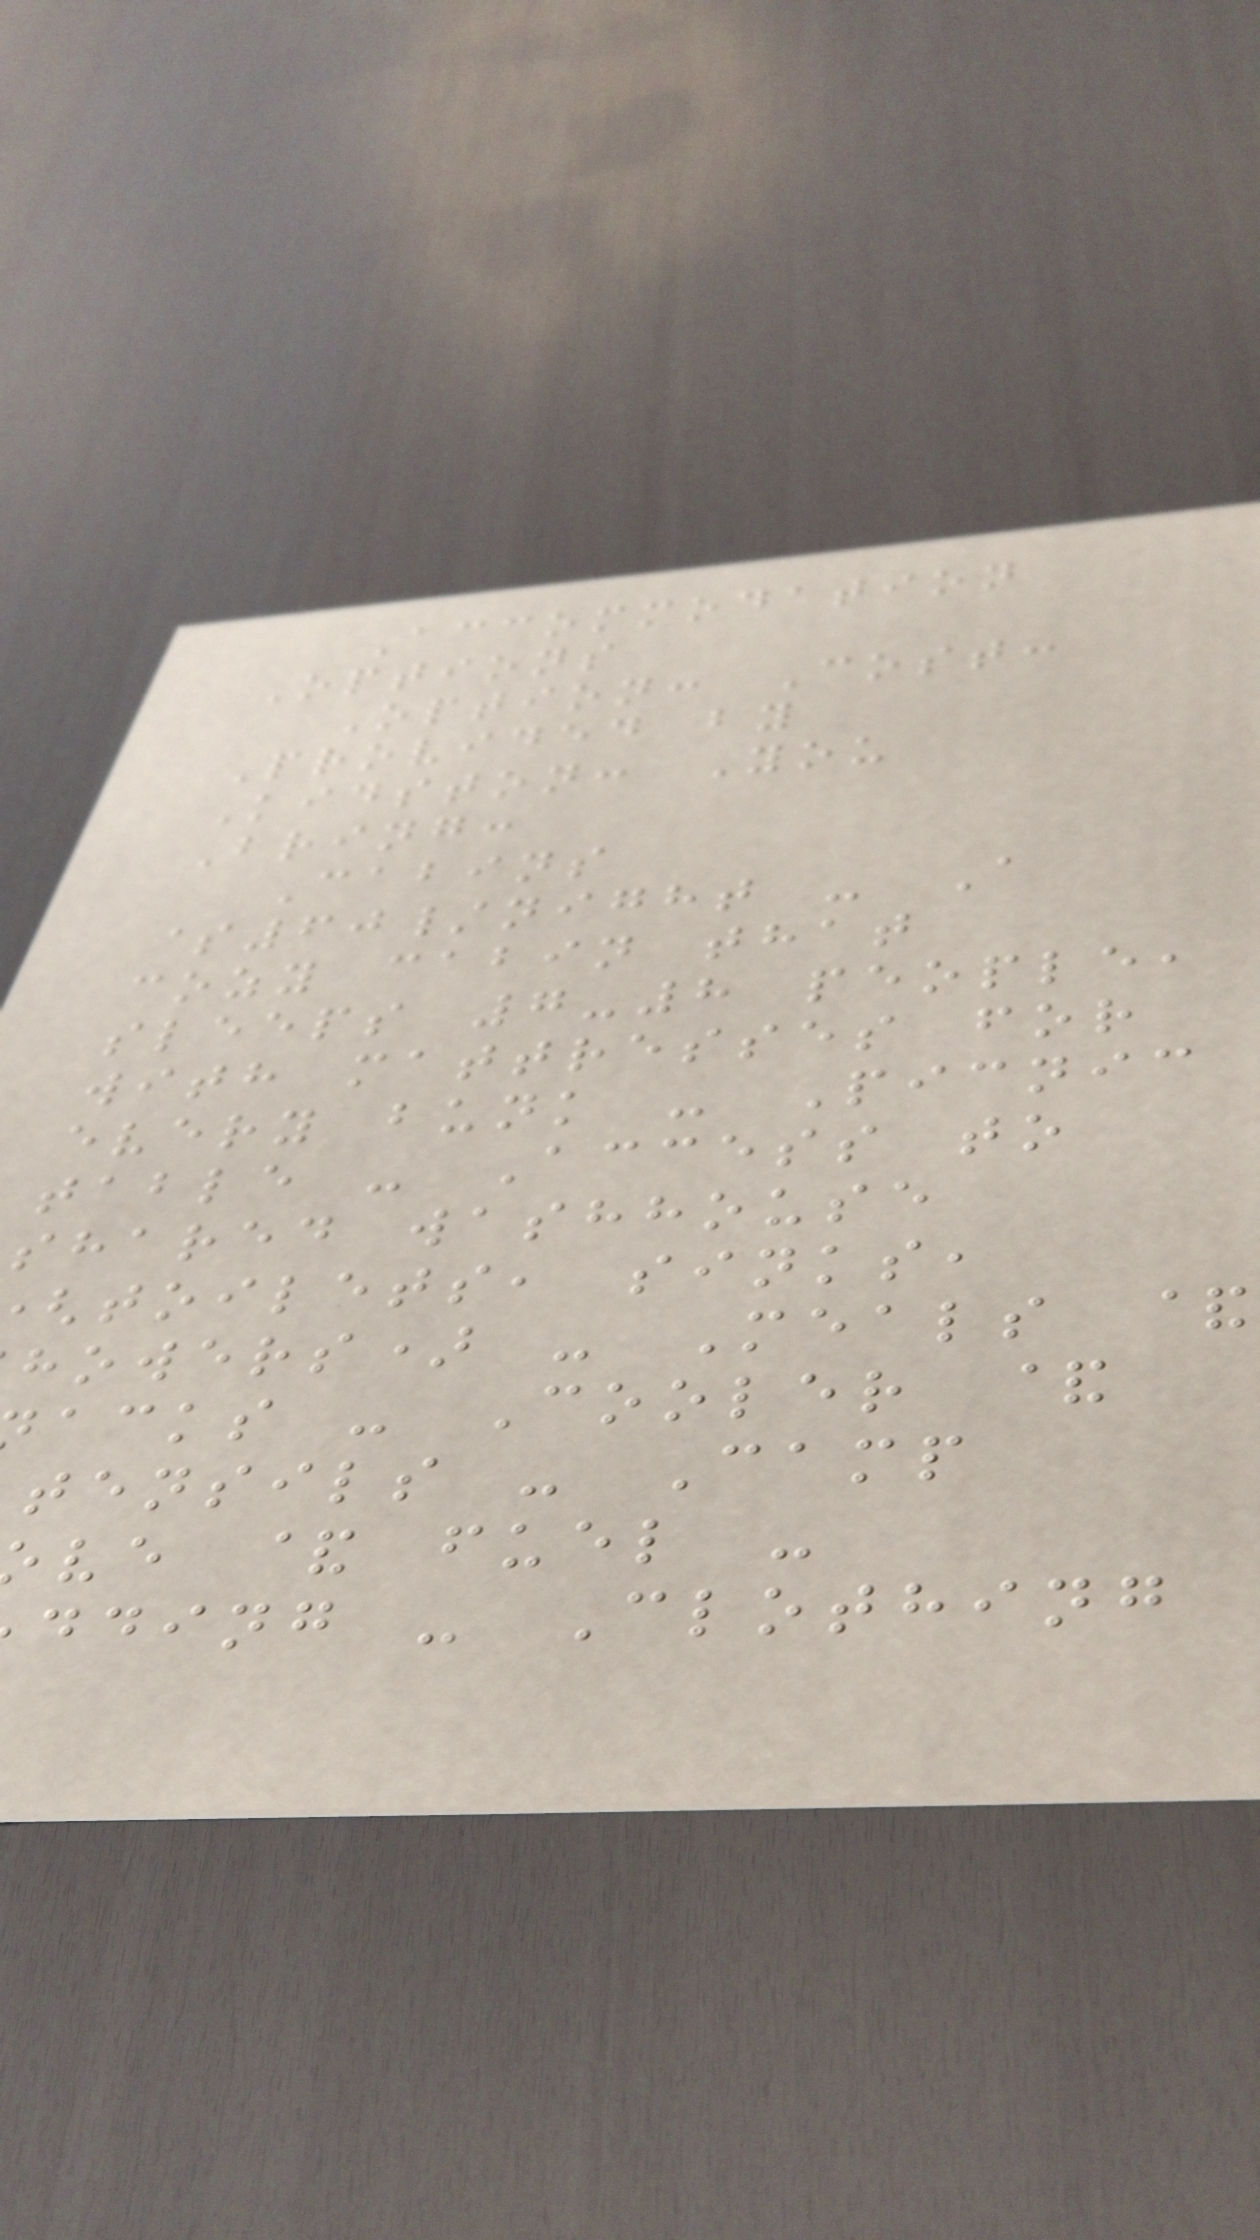Accommodation
Options
Option: Cost:
Provided by
Kidston: You
Bring:
Cabins
$60/night - A
cozy cabin that
sleeps 7-8 people,
with mattresses for
every bunk - Picnic
table - Access to
shared washhouse
toilets, sinks,
howers) - Meals &
acks - Cooler &
tensils - Camp
ve & fuel -
dding - Clothing
